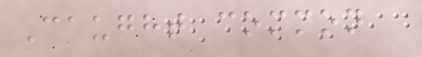Caught common
